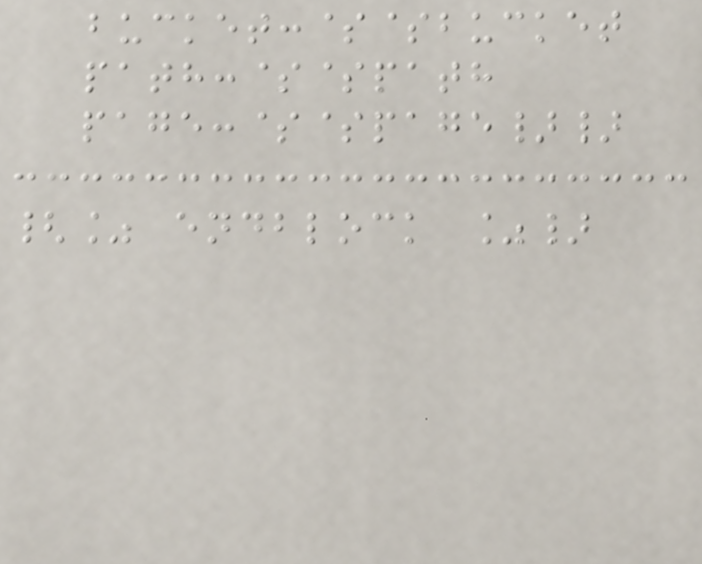bucket:$$bucket
path:$$path
page:$$page}}
{% endblock %}
